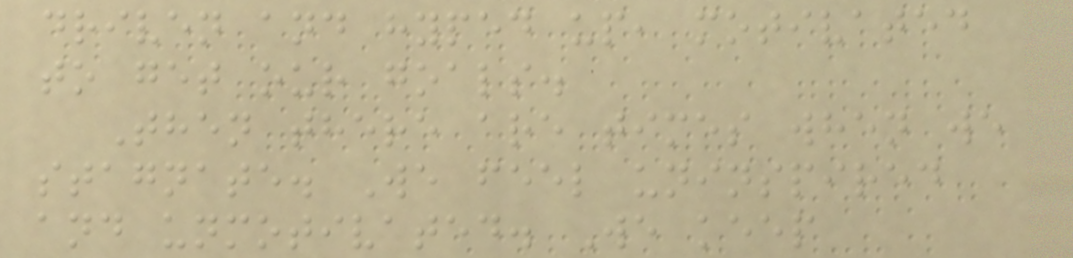driven and hyped up, motivated
to get our goals.
Then there are times when we
stagnate. We feel uninspired
and unmotivated. We keep
